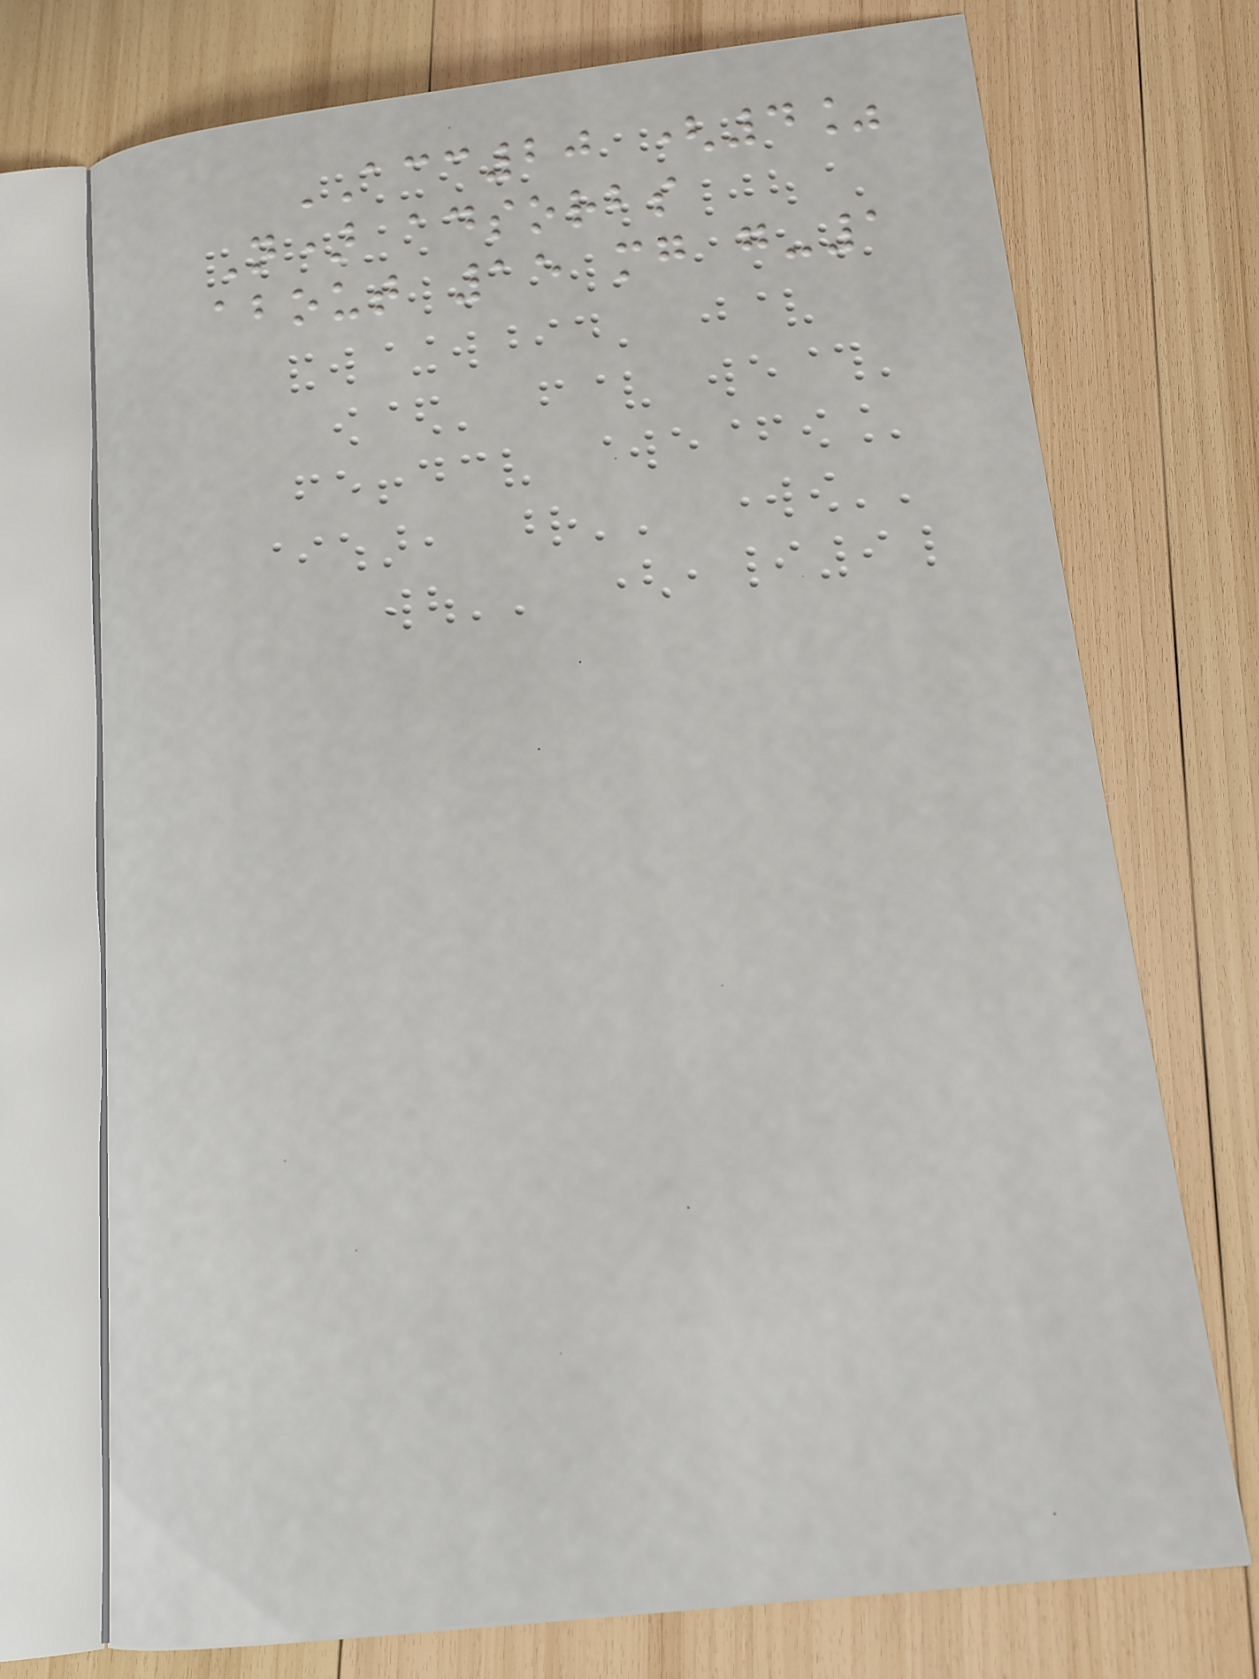ACC20 (4%
N) adsorbs
about 15 mg g-1
